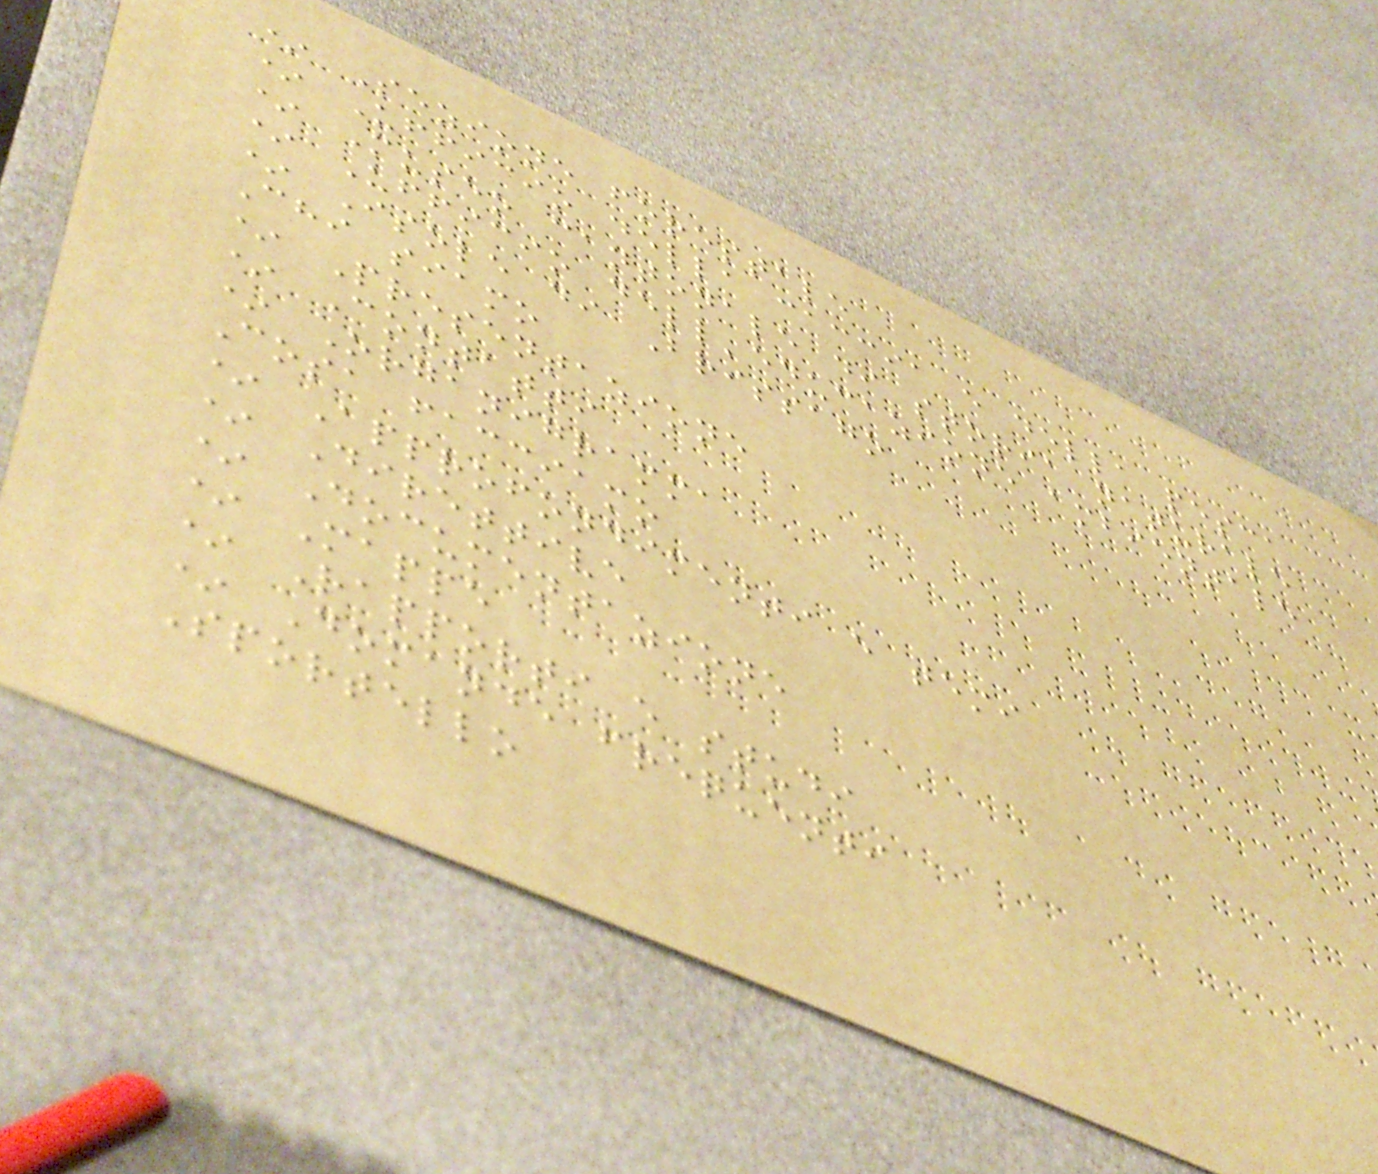* Sezione forestale
* Ufficio della caccia e della pesca
* Museo cantonale di storia naturale
* Ufficio dell'educazione ambientale
* Isole di Brissago
Chi siamo
* Presentazione
* Contatti
* Organigramma
Cosa facciamo
* Approfondimenti e temi
* Direttive
* Documentazione
* Mappe
* Rapporti e studi
* Domande frequenti
Sportello
